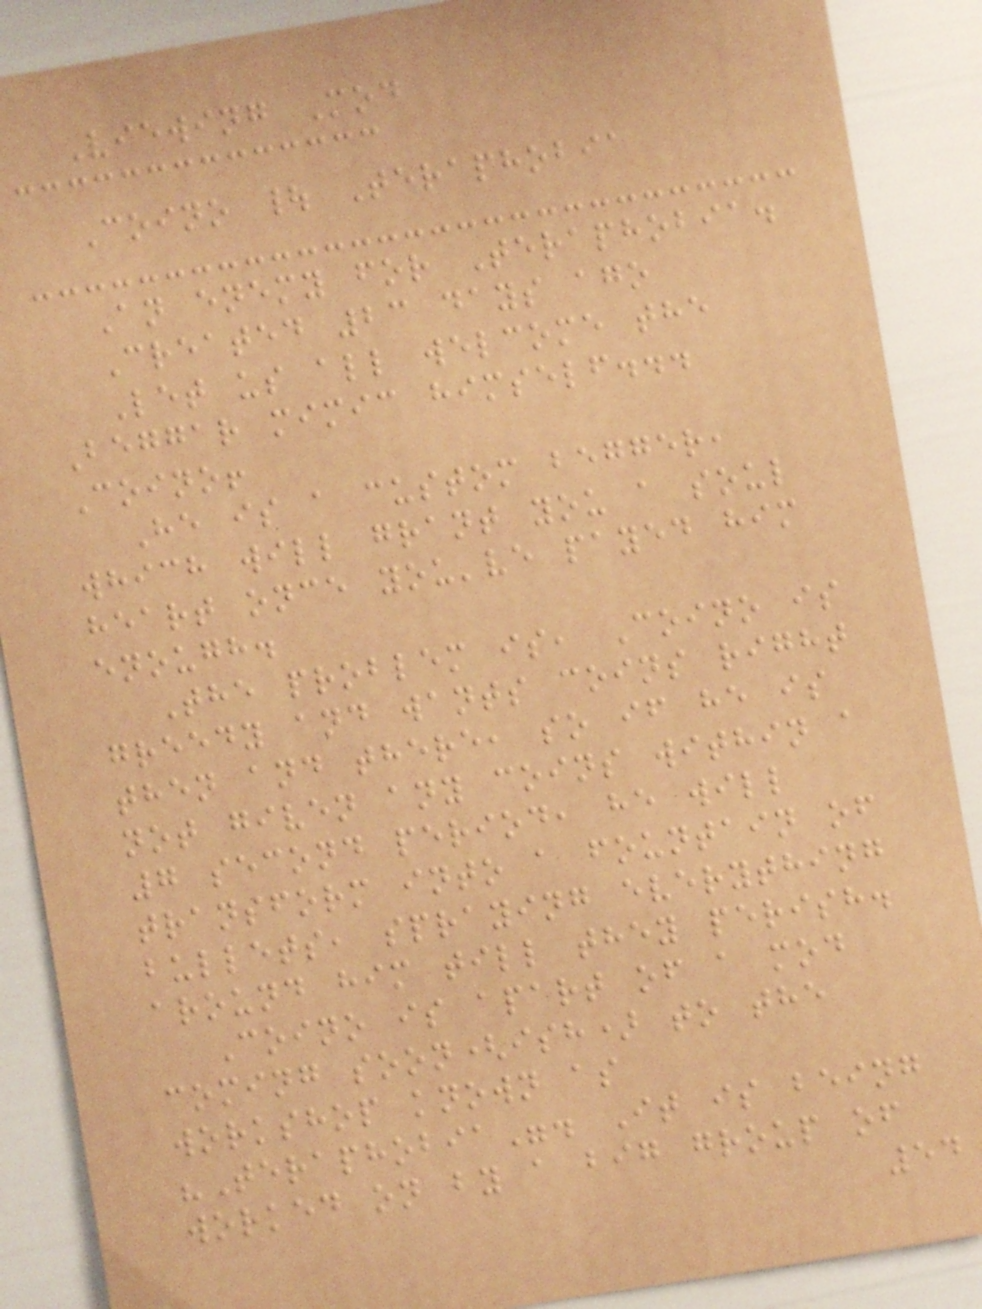Viewing Mod
Coino | Teraphobia
An enemy for Teraphobia.
Created 23 days ago
Let us all welcome the
Beggar mimic himself...
Coino!
He is a custom begger,
which will grant you a soul
heart once you've payed him
enough.
The problem is, Coino is
greedy and wants coins right
then and there, so if he is
not given any coins within a
7 second period, he will
transform into a fountain of
bullets, spraying everything
around him till they perish.
Coino is apart of a mod
coming soon(ish) to the
workshop known as
"Teraphobia". It is being
worked on by a big group of
54
